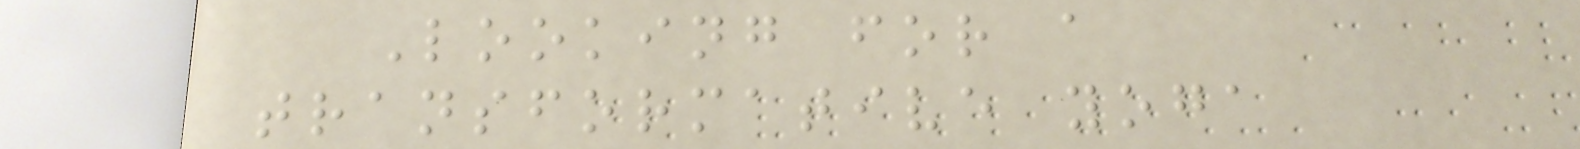Looking for a
transformative yoga
